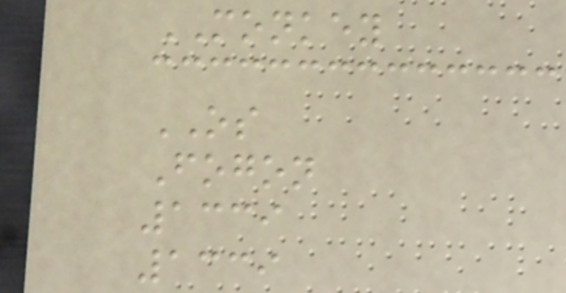MONKEY
OS
Fogon
1339
1339
